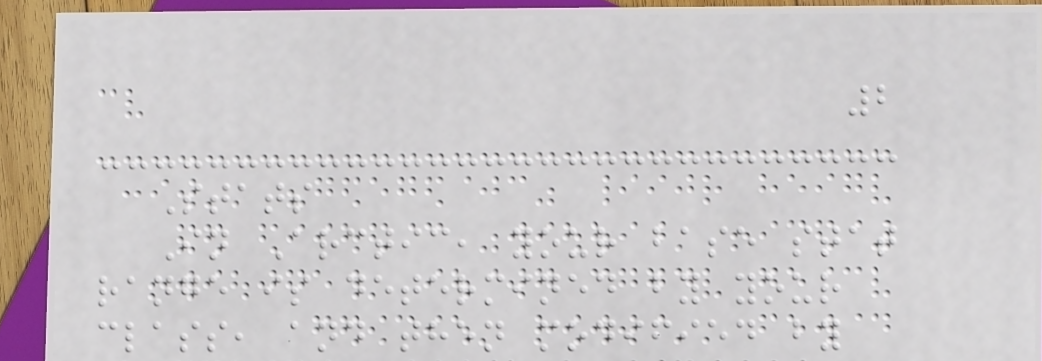2
Stats
In Arctic, your base stat
range is determined by your
class, and then modified by
